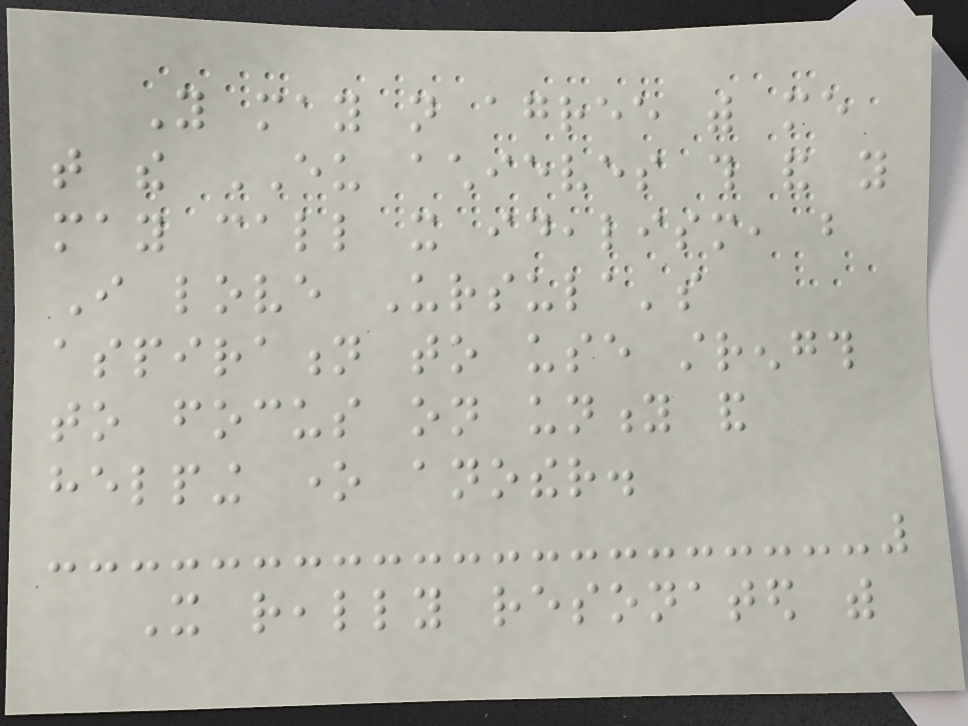You may not agree with me
that the EU achieves this and you
may call it idealism, but
I love Ursula's
aspiration to use strength
to focus on unity and
helping one another.
It really resonated with
